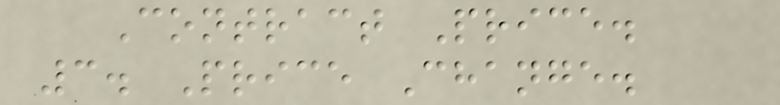Contract Price.
3. Price Change.
